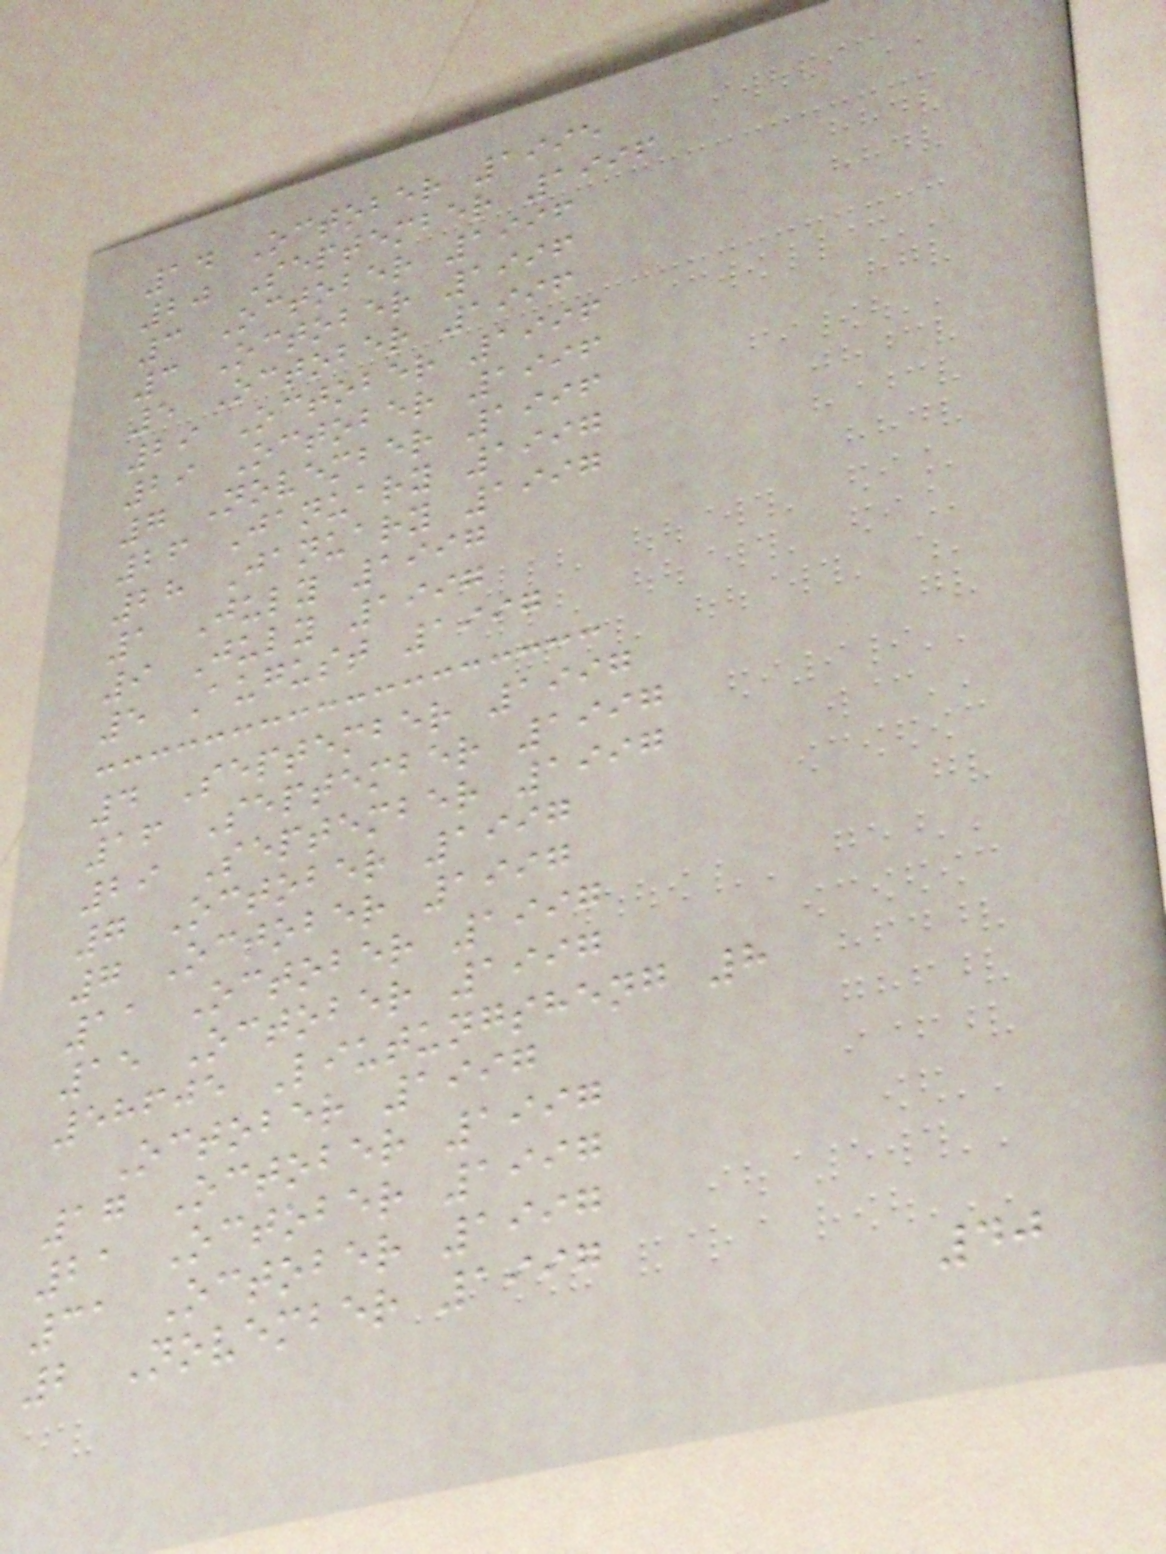14 October 1995
20 September 1996
3 October 1996
3 October 1996
5 October 1996
29 October 1996
29 October 1996
7 November 1996
26 January 1997
28 January 1997
1 July 1997
9 July 1997
5 August 1997
4 September 1997
16 September 1997
29 September 1997
7 October 1997
7 October 1997
11 October 1997
15 October 1997
58605 Liutungsheng 8
October 1997
17 October 1997
21 October 1997
31 October 1997
2 November 1997
40
